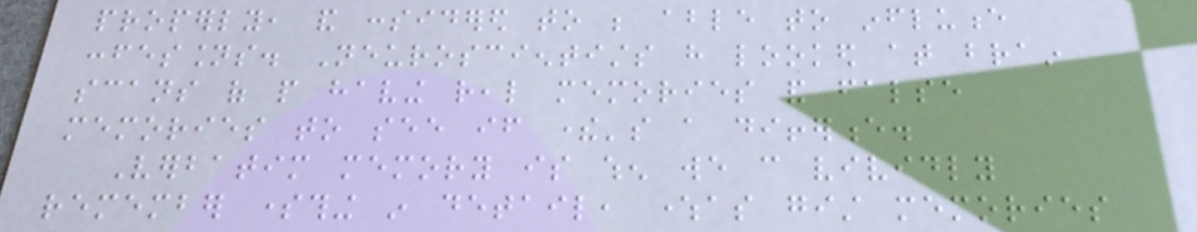properly, and considered to be able to influence
confessions. Neuroscientists have looked at brain
scans of people having real memories and false
memories to see if there's a difference.
Verbatim memory is when we can vividly
remember something in detail, whereas gist memories
